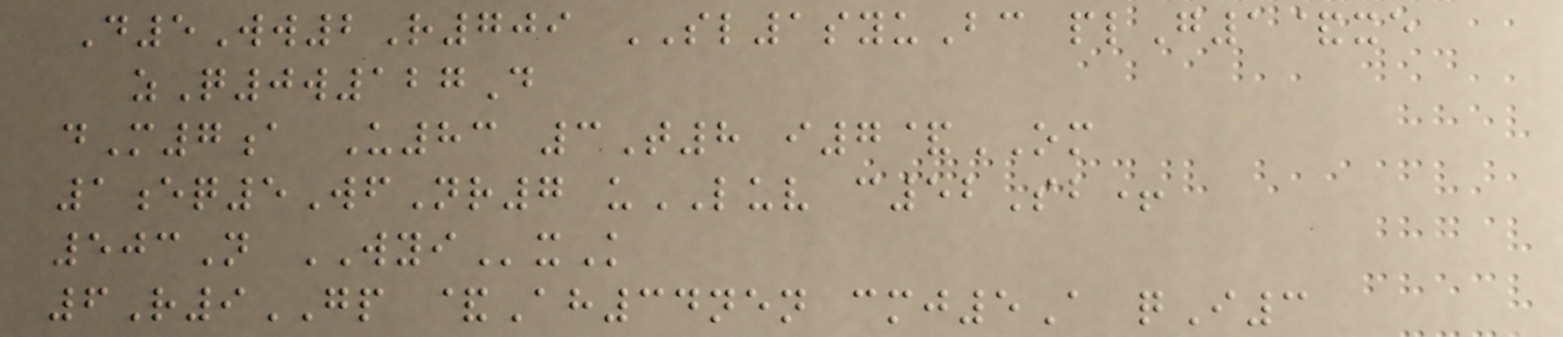D5Ww2R709 SL1syuBc plG1&xe
zQ0w127D
dM7a U83 3T8 i7&OM
1eq5WfNr7 uLUV c52Sb+
503N WYIxK
6R9GP &Ah34nen cmj5A qI3
